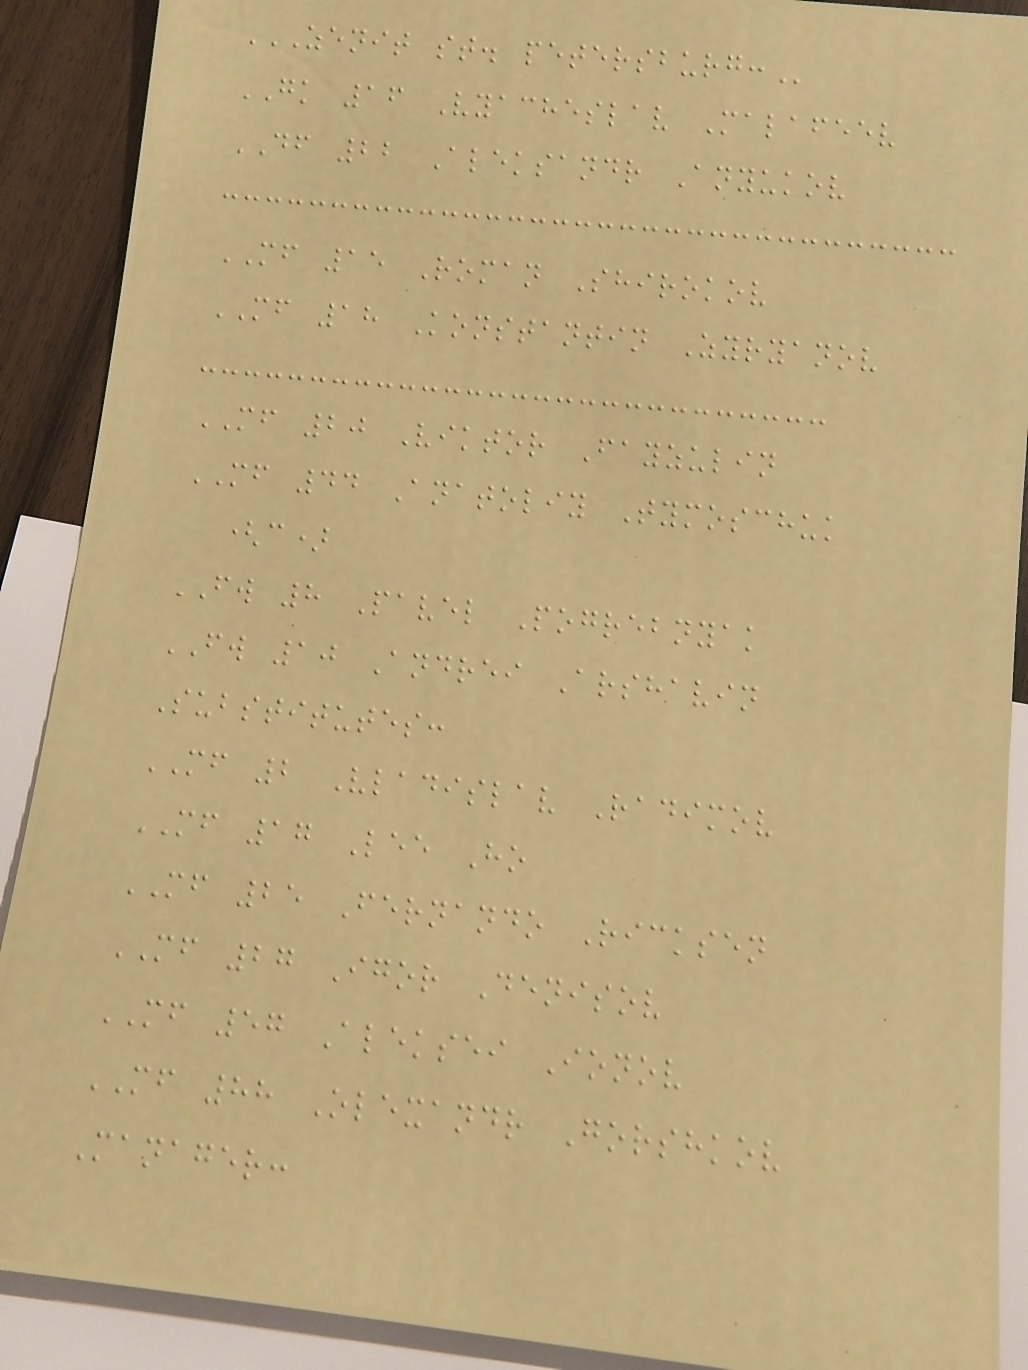ZENIT ST. PETERSBURG:
GK 16 Vyacheslav Malafeev
DF 22 Aleksandr Anyukov
MF 15 Roman Shirokov
MF 18 Konstantin Zyryanov
MF 20 Viktor Fayzulin
MF 44 Anatoliy Tymoschuk
(c)
FW 8 Pavel Pogrebnyak
FW 10 Andrei Arshavin
Substitutes:
MF 2 Vladislav Radimov
MF 17 Lee Ho
MF 25 Fernando Ricksen
MF 27 Igor Denisov
MF 57 Aleksei Ionov
MF 88 Olexandr Gorshkov
Manager:
